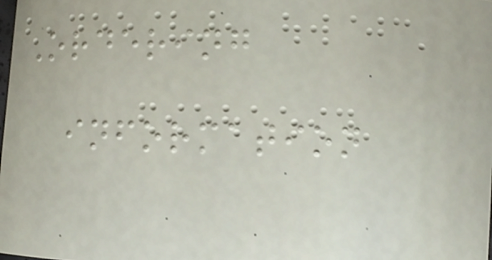Ordering
information
